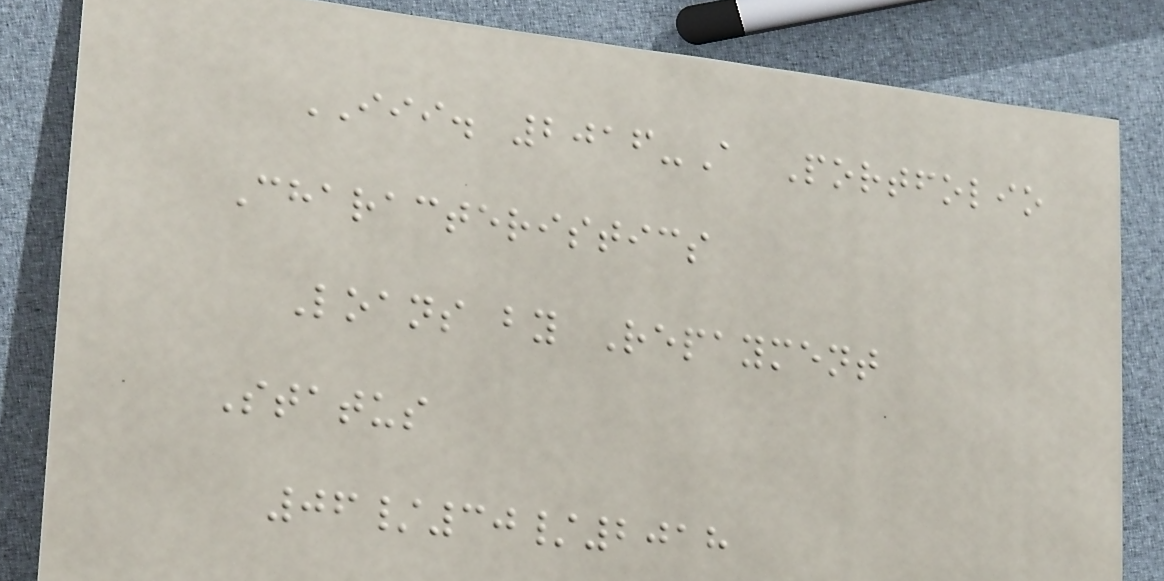III. 2016-A Portfolio
Characteristics
Loans by Repayment
Status
06/30/2018
